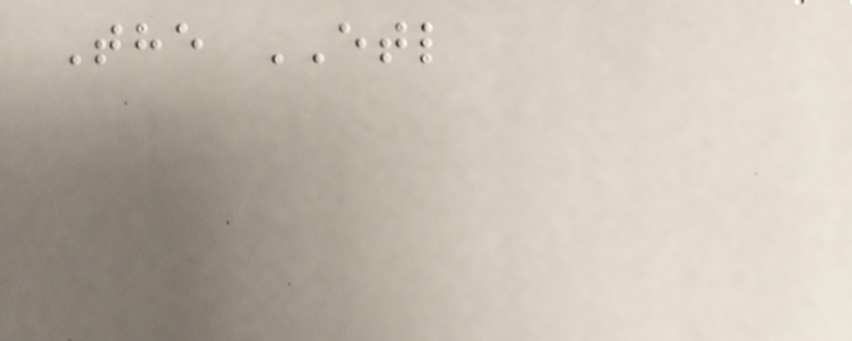The ETL
